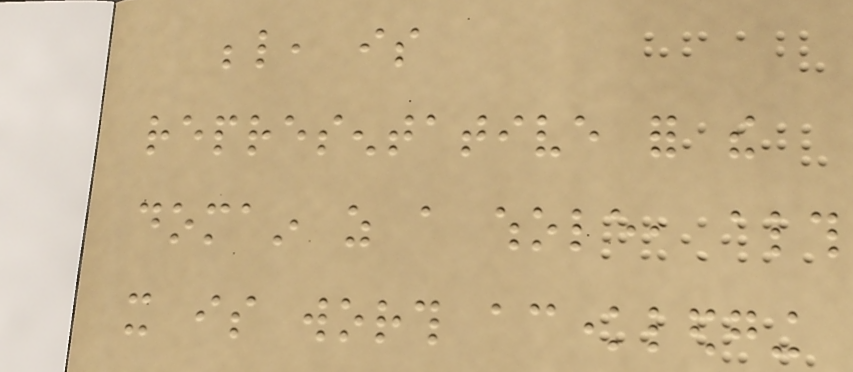below, is
representative for the
domain as a whole, although
it is worth acknowledging
